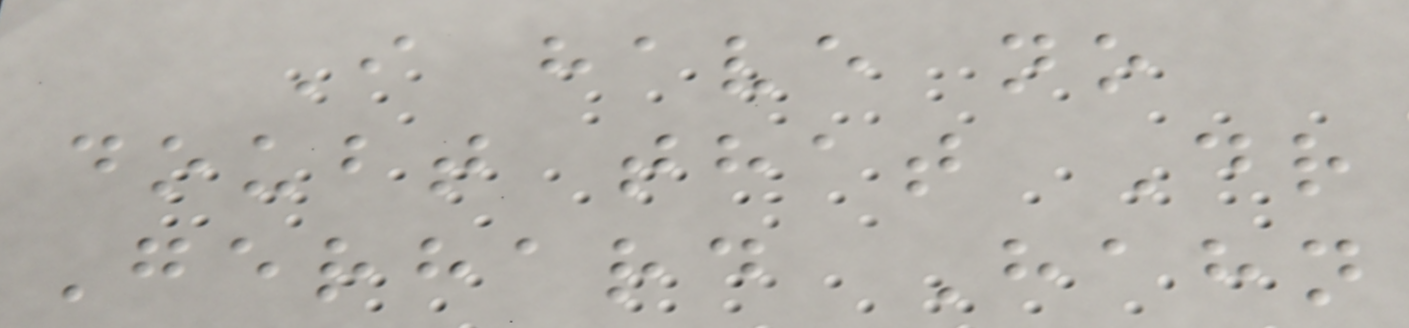I have no
doubt that Dr
Gerhard Hahn
